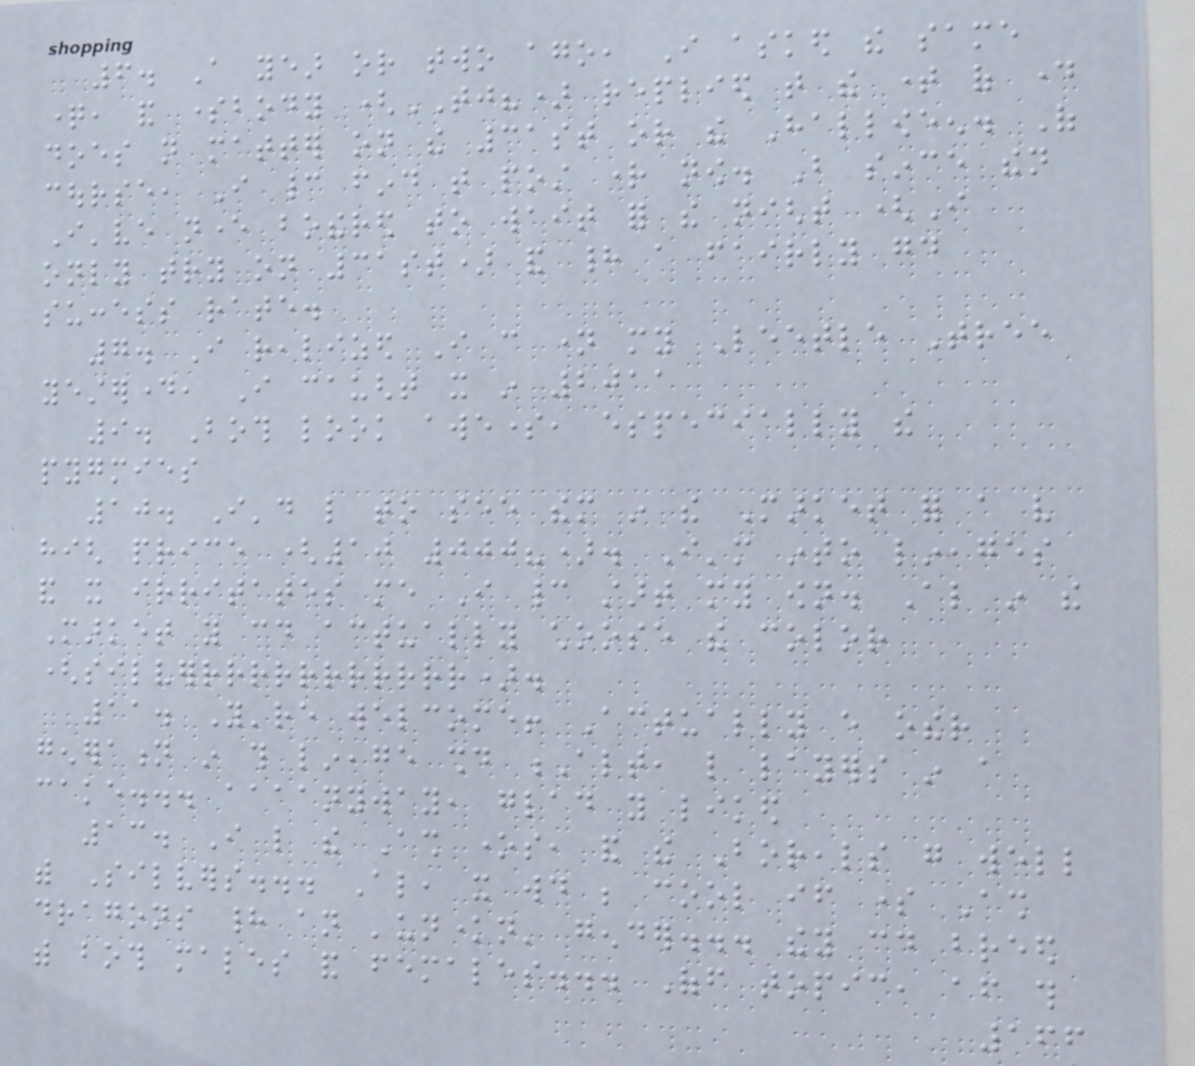6. A year or two ago, I asked the same
question, and somebody (TJ?) replied that the time of day
does not matter on the 31st or the Halloween. Of
course, I cannot find that post right now. But since then
I've never bothered to wait for the night (I
only try on 31st) and had a fairly good
success rate.
7. I realized I can name my Leetle Tree
yesterday, I caught it in 2011
9. Both look awesome, especially the
pygmies
10. I'd like to see them in the Market for a very
high price (10 000?). I'm into lineages
and it irritates me I cannot start my own. Also in the
Market you could actually choose the color
(silverrrrrrrrrrrr).
11. You're welcome! Actually every other
generation in this lineage should Alt, like layers in a
cake... aaaanyway, glad you liked
13. I like the Ash ones, and the Boreals go well
with Silvers... Also, it would be cool if some Ash
dragons had an 'unknown' gender... they could breed
with both males and females... Off topic, after this
166
